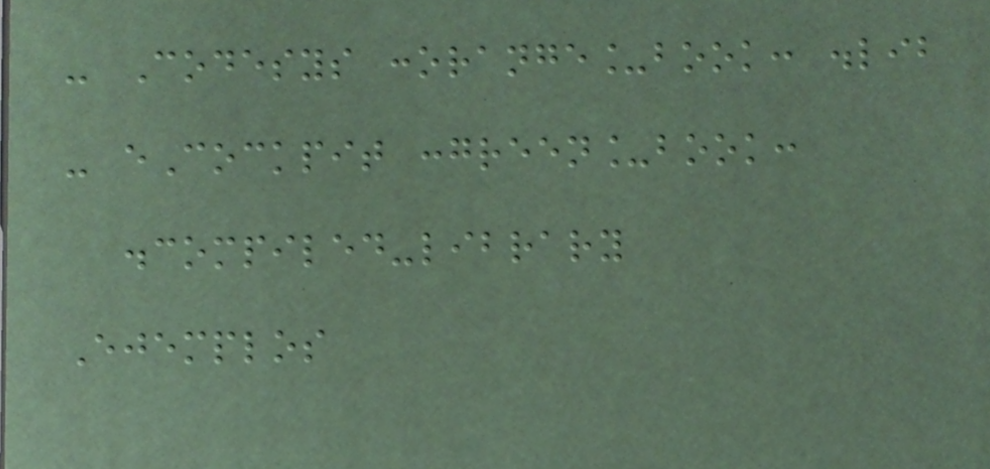- Codesys :orange_book: .lib
- eCockpit :green_book:
.compiled-library
Ejemplos
